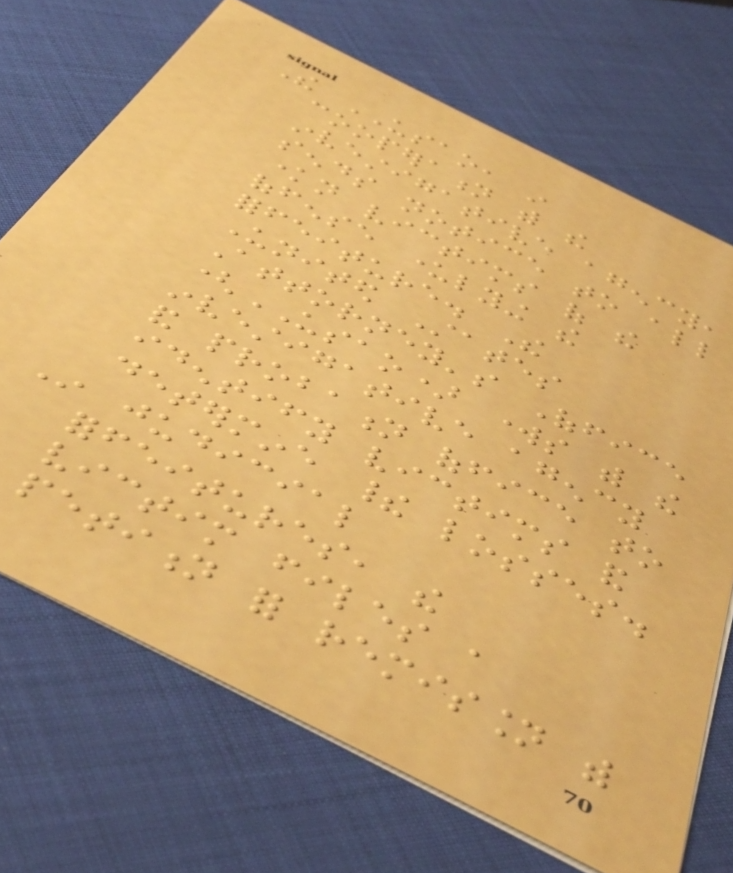The USAO, in
cooperation with the
investigative agency,
sends notice to all
known victims of the
offense underlying the
forfeiture. The
United States
Attorney's Office
(USAO) works with the
investigative agency
and probation office to
identify victims and
determine their losses.
In judicial
forfeitures, the
victim files a
petition for remission with
